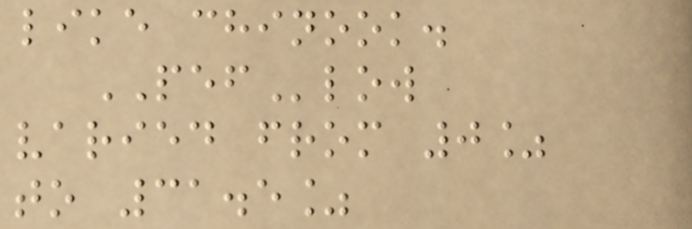like chinook.
PEFlow
varied from 0%
to 31.5%
